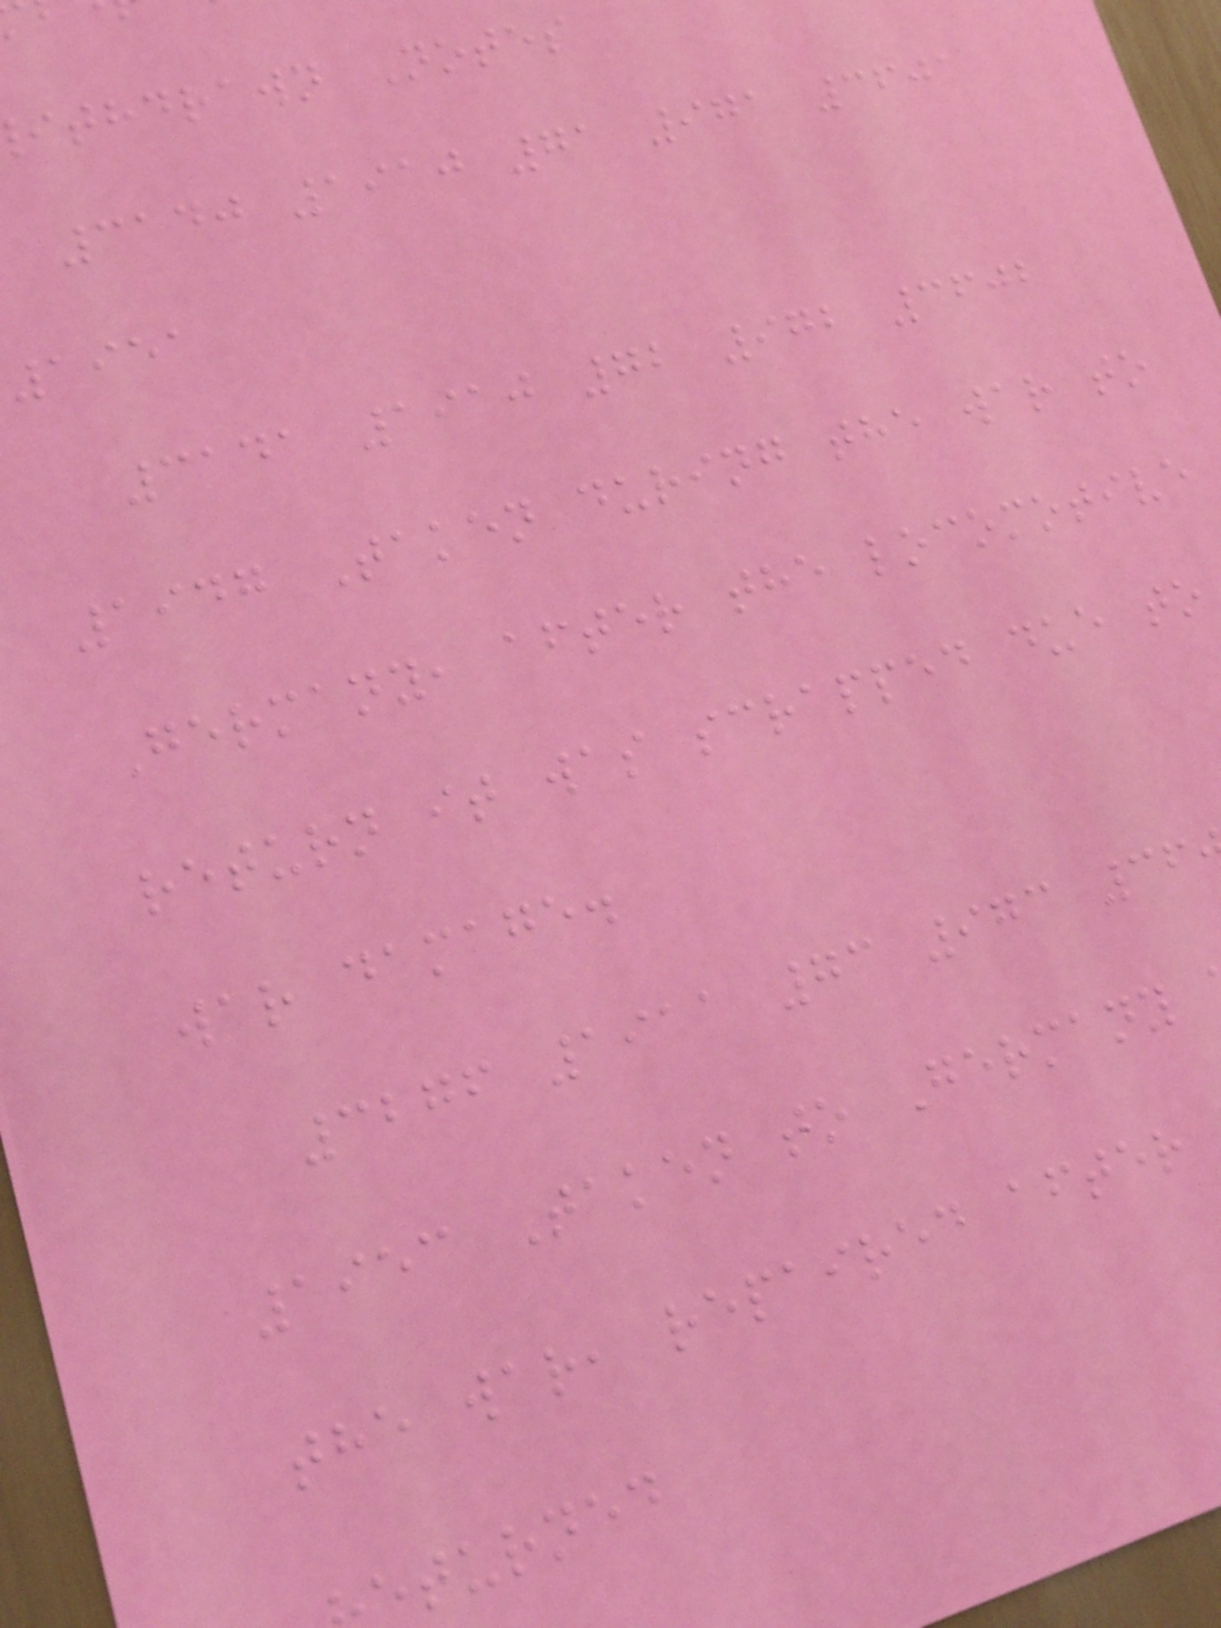ithdrawn Notes
3140 1910 71 971 3601
1951
3141 1910 72 972 3602
1947 Taken during the war to
Germany, after the locomotive
return it was scrapped due to
war damage.
3276 1911 73 973 36
1953 Taken to Germany
the war, repaired after
eturned
